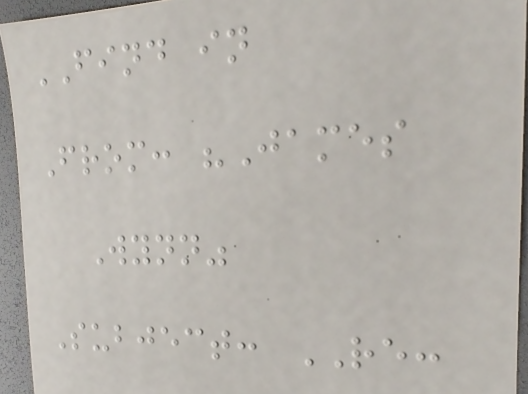FIND in
From: "James
Wynn"
Subject: RE:
